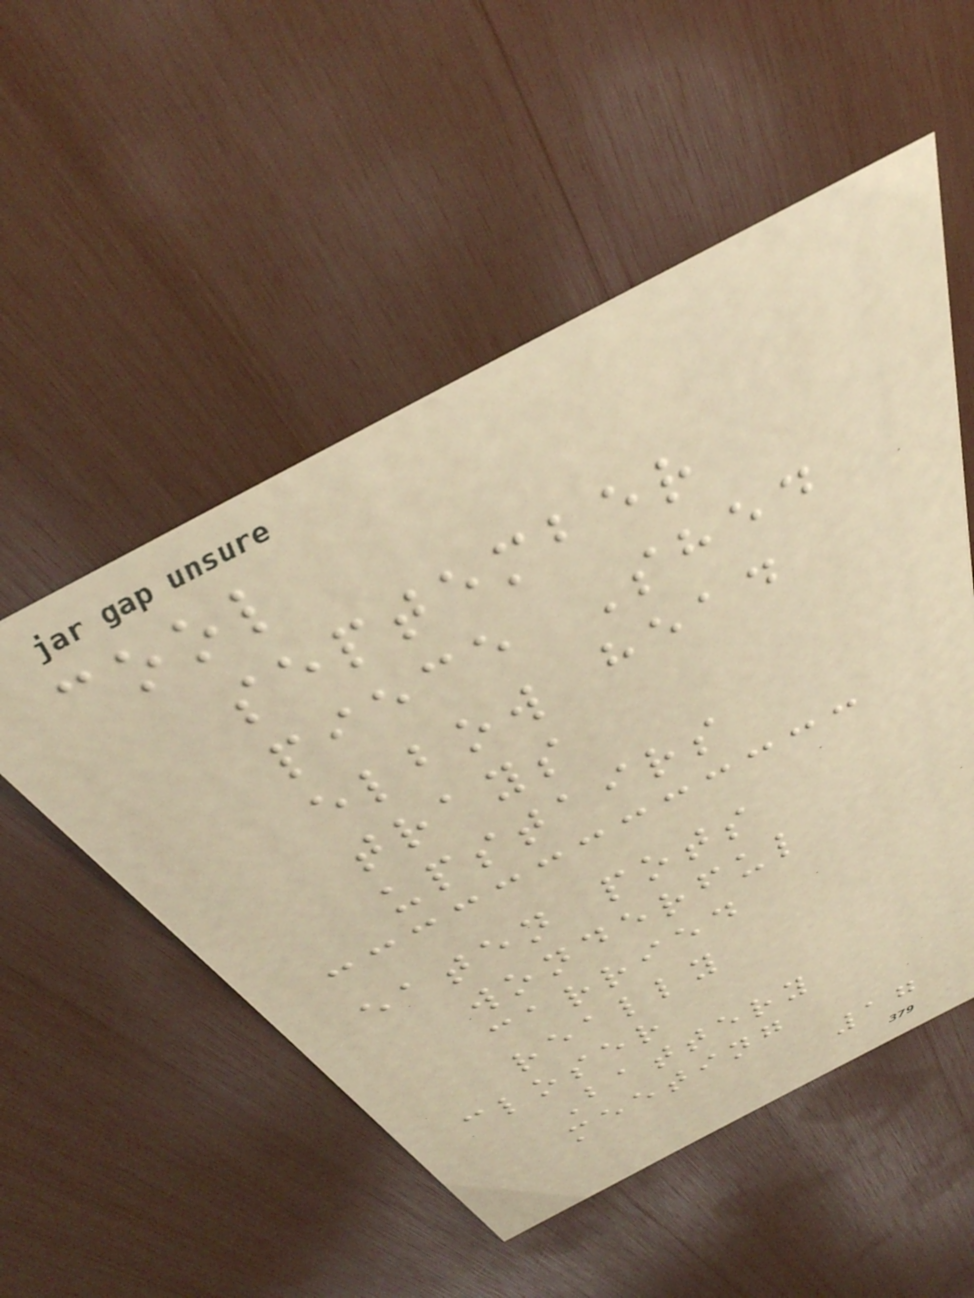cool
september
piece Shed
elbow head
trays
upstairs
eaten pots
wonderful
carried
really
closer
Battery
meeting
17
